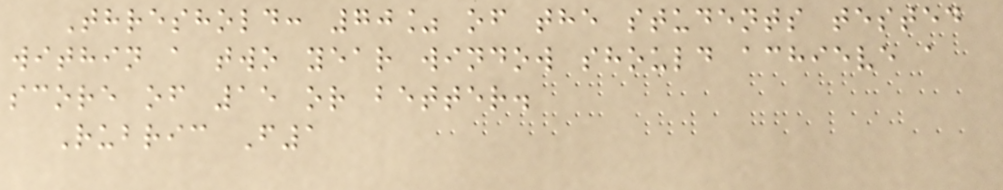Threshold: 70% of the students tested
within a two year window should achieve a
score of 15 or better.
Rubric F1
